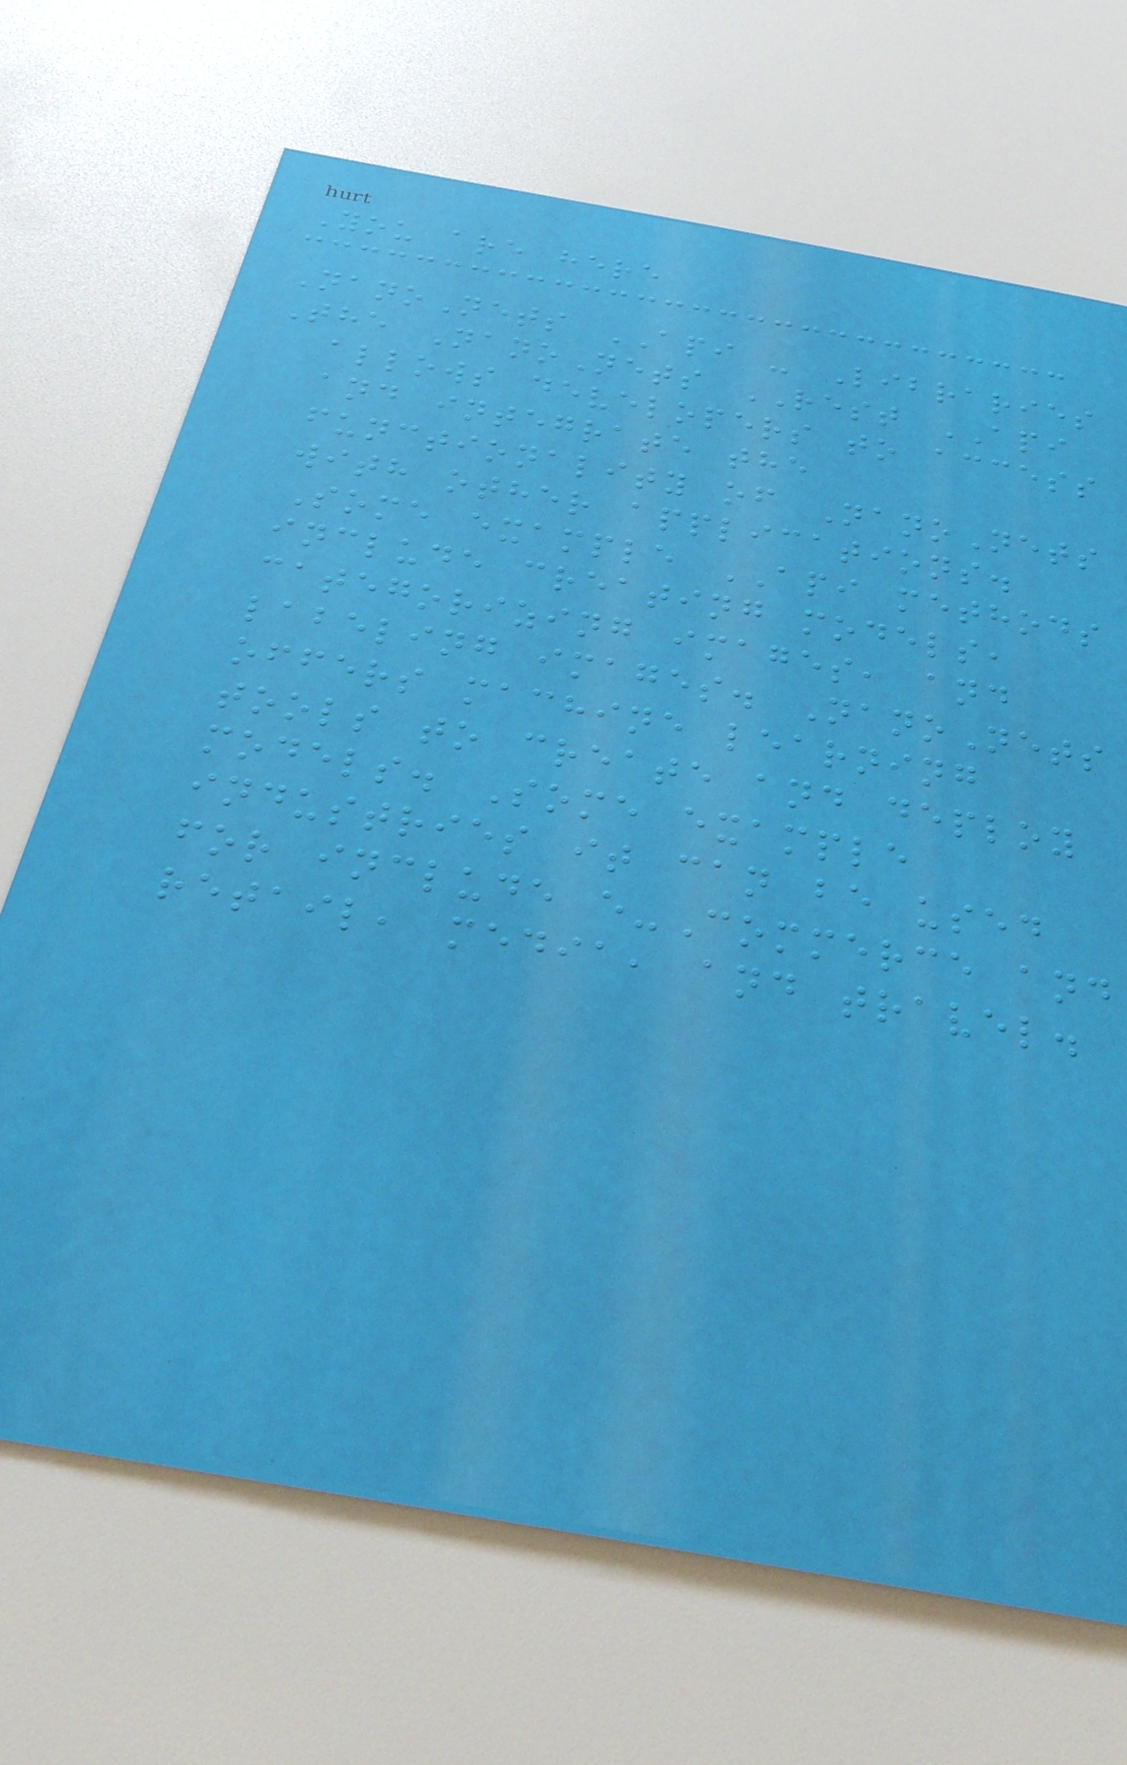You are here
NanoNets API - Libraries
The NanoNets REST API
allows developers to access
and integrate the
functionality of NanoNets
with other applications.
Some example API methods
include creating models,
categorizing images, and
labeling images. NanoNets
offers machine learning
tools to create and deploy
models. Some example
industries it can be used
for include e-Commerce and
retail, media, and travel.
